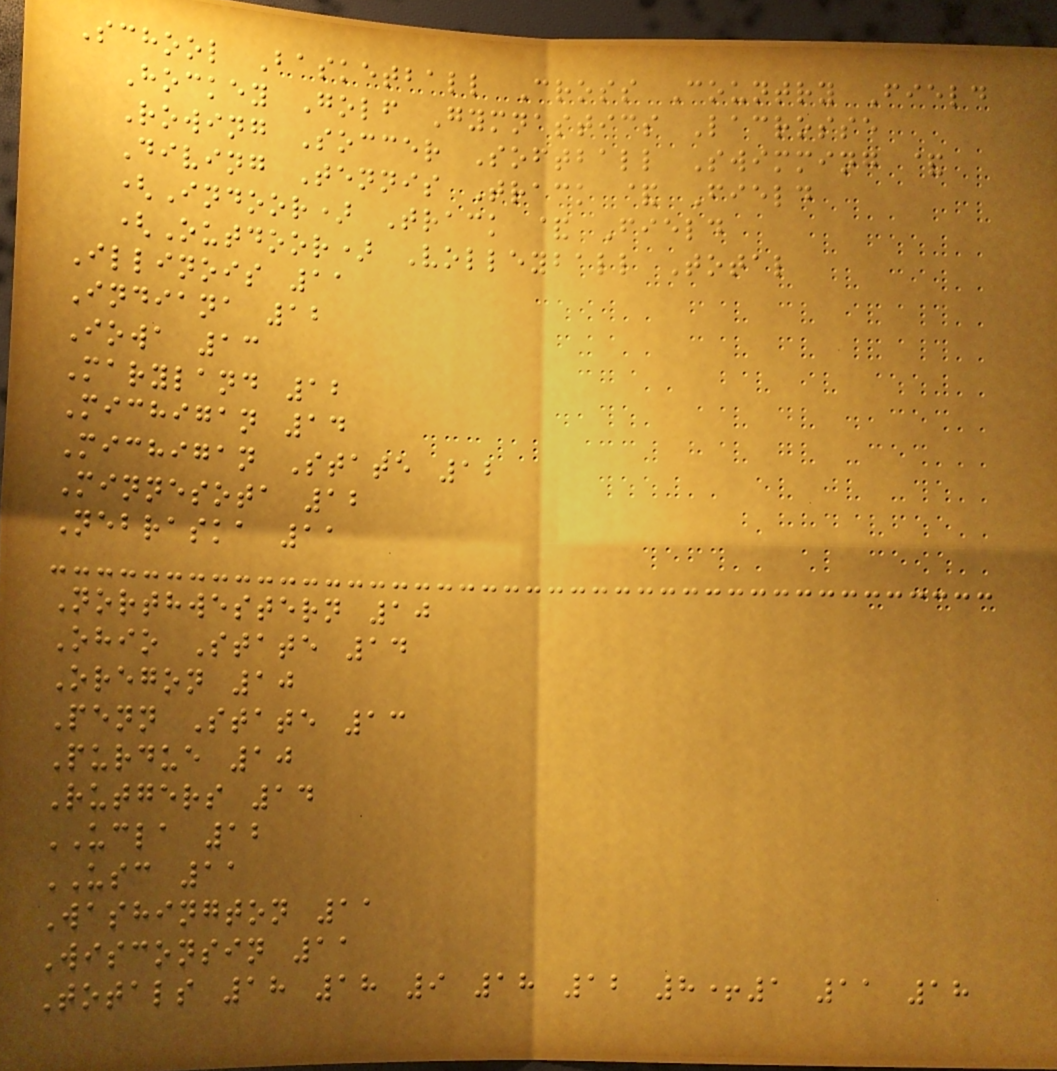School Basketball Cross Country Field
Hockey Golf Gymnastics Lacrosse
Rowing Soccer Softball Swimming &
Diving Tennis Track & Field
(Indoor) Track & Field
(Outdoor) Volleyball Total
Illinois 11
Indiana 12
Iowa 13
Maryland 12
Michigan 14
Michigan State 12
Minnesota 12
Nebraska 11
Northwestern 10
Ohio State 14
Oregon 10
Penn State 13
Purdue 10
Rutgers 14
UCLA 12
USC 11
Washington 11
Wisconsin 11
Totals 18 18 9 18 12 8+1 11 18
